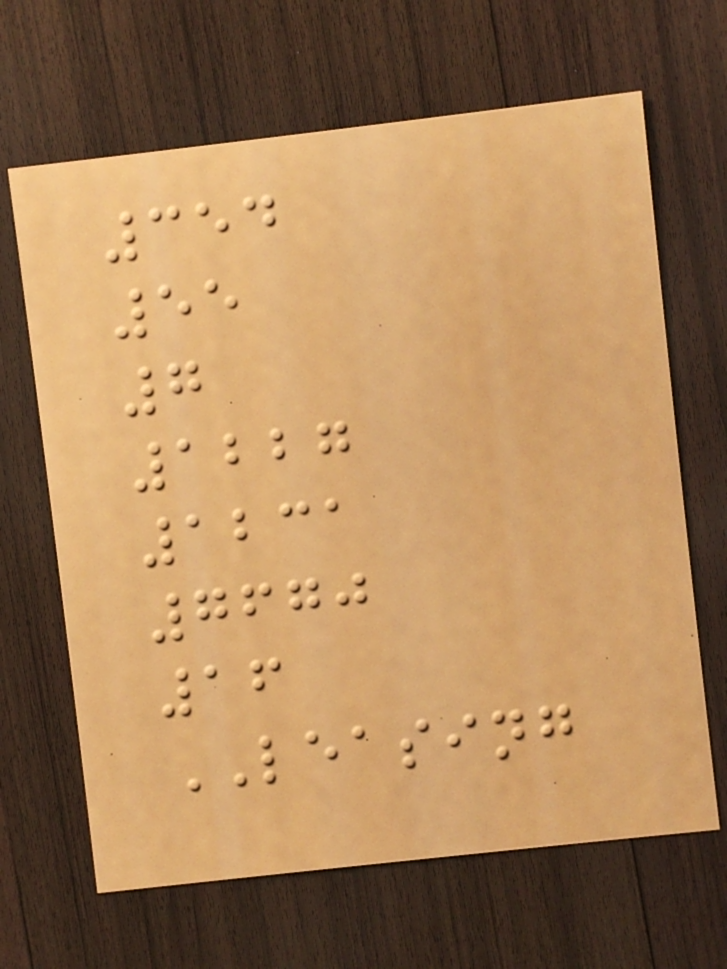354
55
7
1227
1231
7670
16
LEASING
